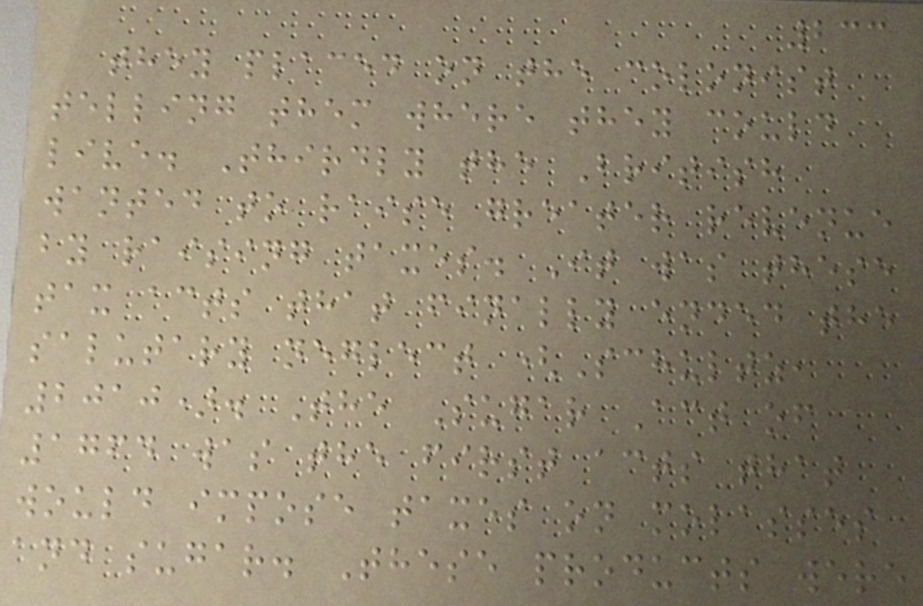233
they placed on the colonist
telling them where they could
live. Thirdly the British
wanted to raise greater revenue
by raising taxes. It was these
tax acts that finally ended the
salutary neglect (Schultz,
2010). The Sugar Act of
1764 was the first acts that
would impose taxes on molasses
and sugar. These products were
